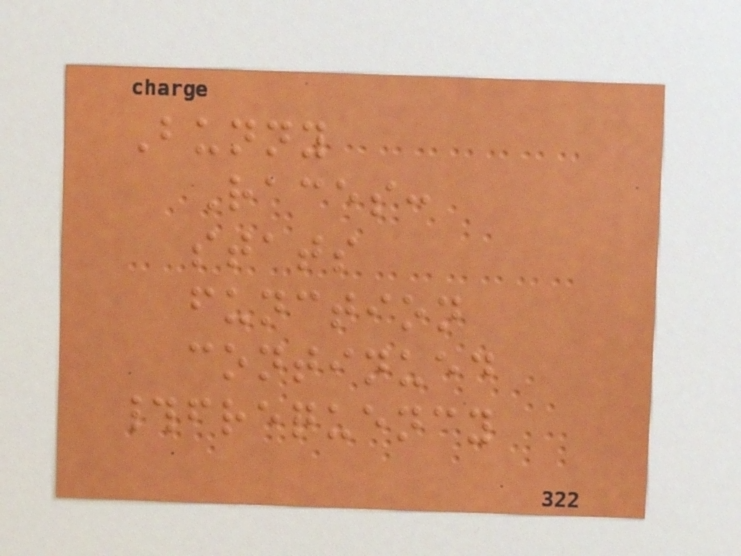Bunny
Races:
stats
function
continued
#frequency
